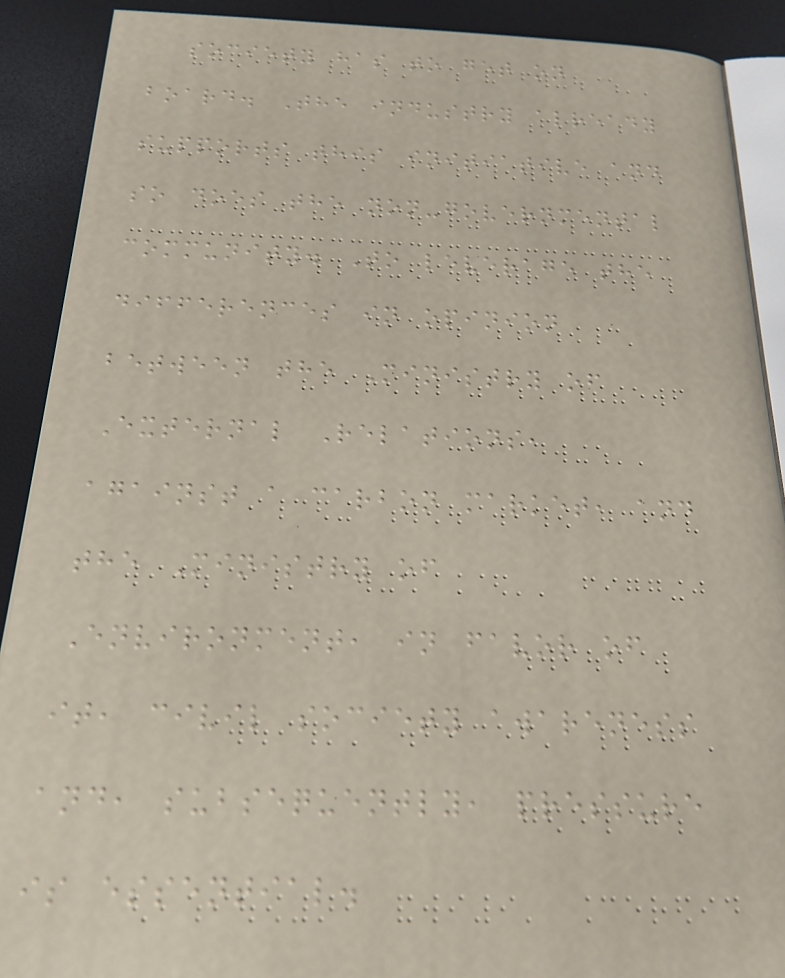society has to get on
board. The industry already
supports this initiative and
so does the non-governmental
community. To leverage the
differences in opinion
between the Ministry of
External Relations,
against a carbon market, and
the Ministry of
Environment, in favor of
it, civil society awareness
and, subsequently, pressure
is essential.
